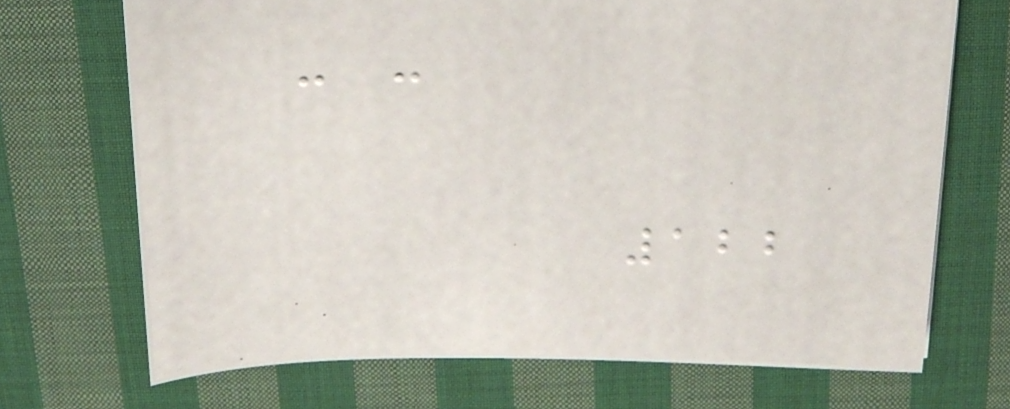- -
122
